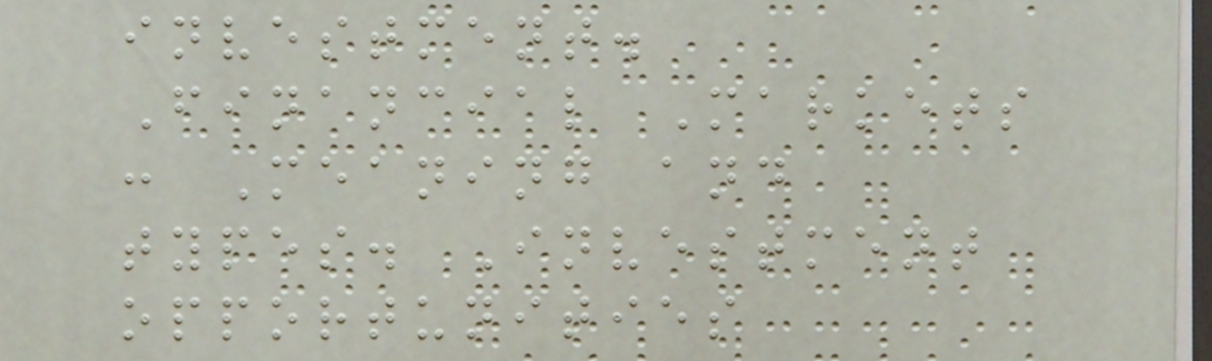investment.
Financial Markets
: Meaning and
types. Investment
opportunities
